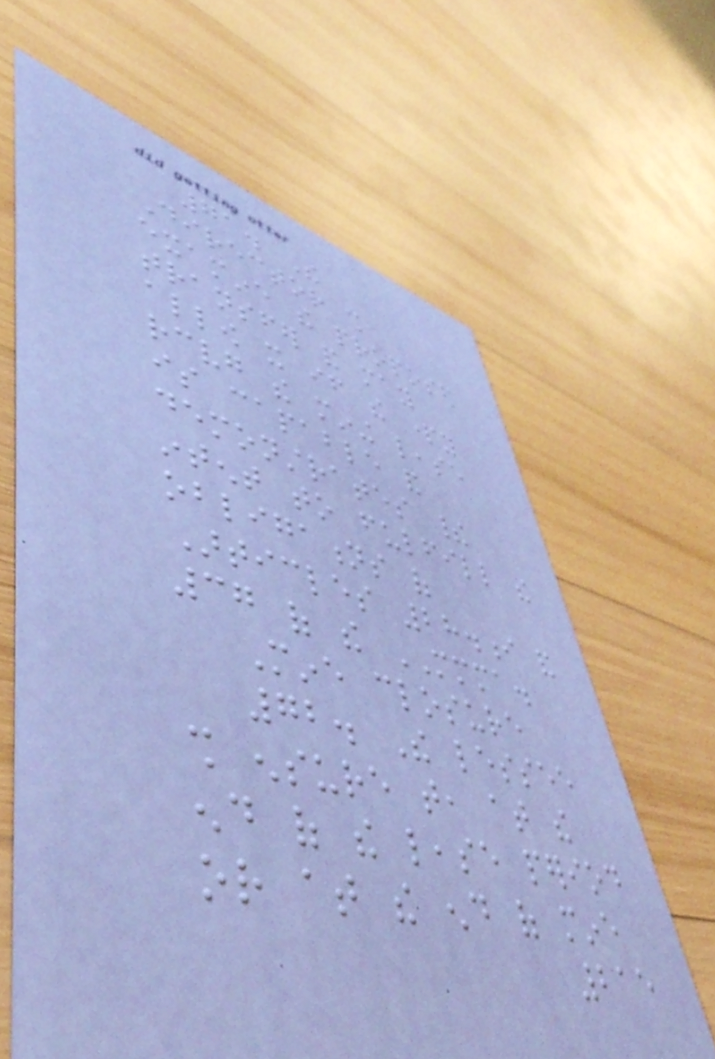71. The
Director shall
examine the proposed
transfer and may
allow it if the party
receiving the mining lease
is capable and
demonstrates their
intent to fulfill the
obligations of
Articles 28.i and
37 of the MMMA.
Mine closure
72. The lessee
shall ensure that, at the
end of the lease period
or at the end of mine
215
